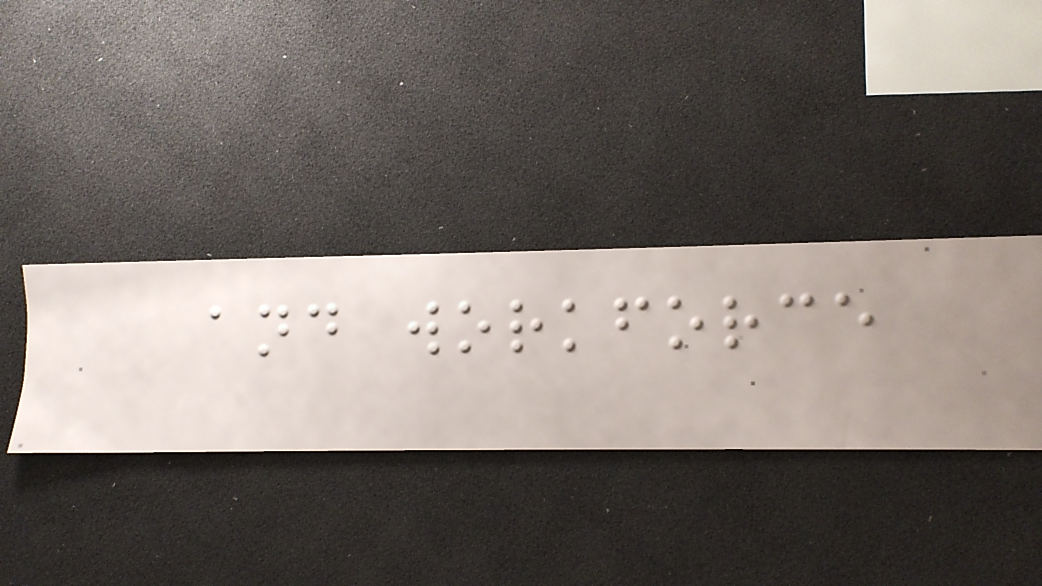and workforce
